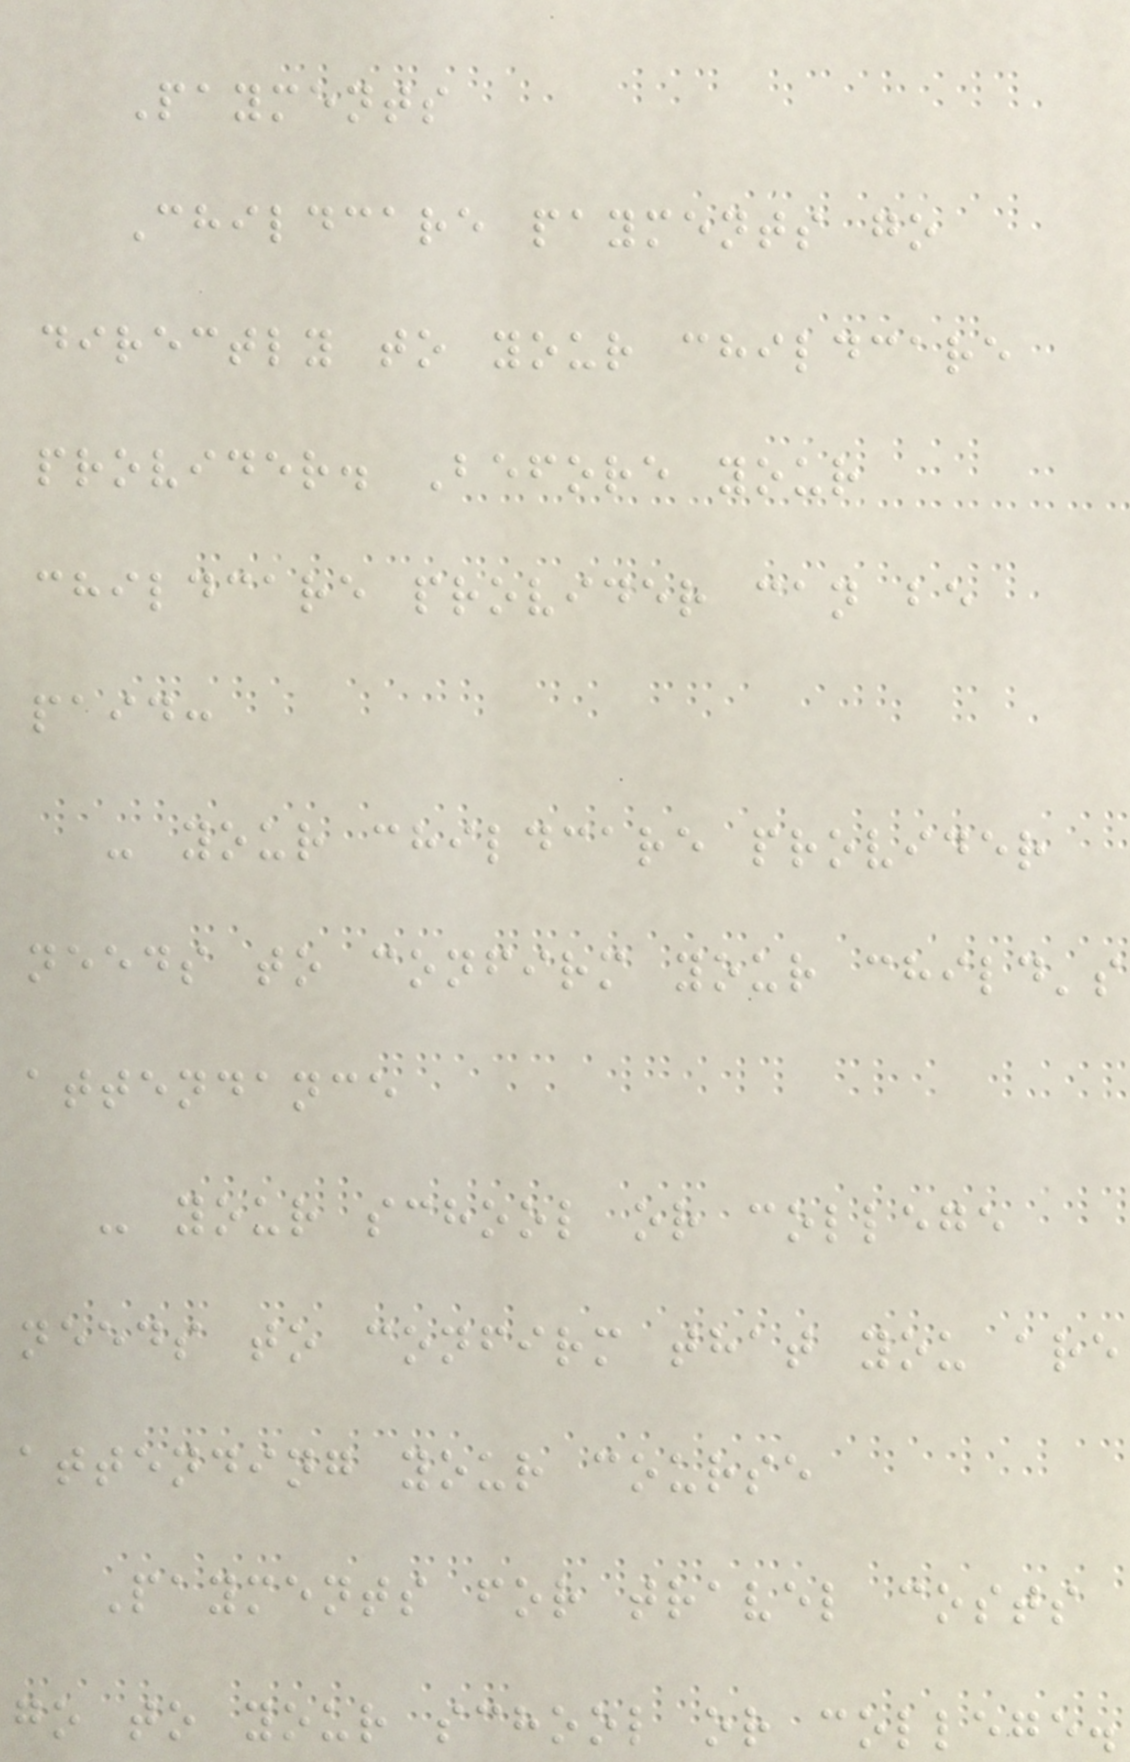Payments
Childcare payments go
directly to your childcare
provider. Before your
childcare provider can be
paid:
- your childcare provider
needs to confirm your child's
attendance
- your school or college
needs to confirm that you are
attending your course
Payments for travel costs
go to your school or college.
